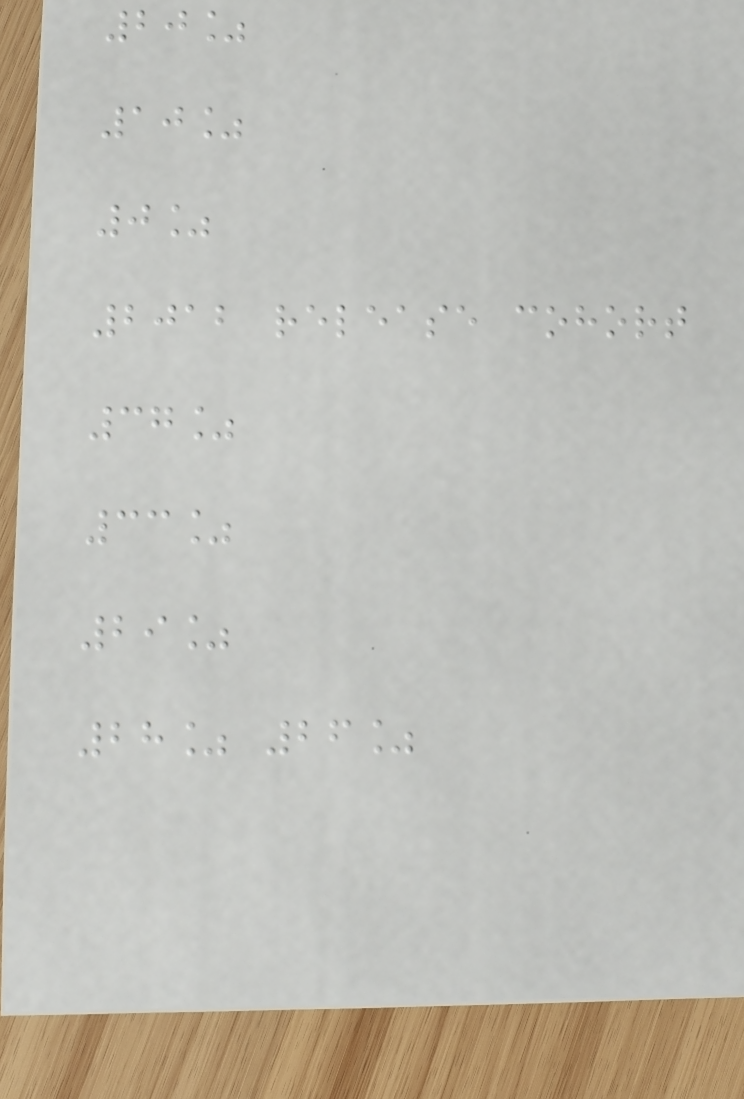20%
10%
0%
2012 release cohort
37%
33%
29%
28% 26%
